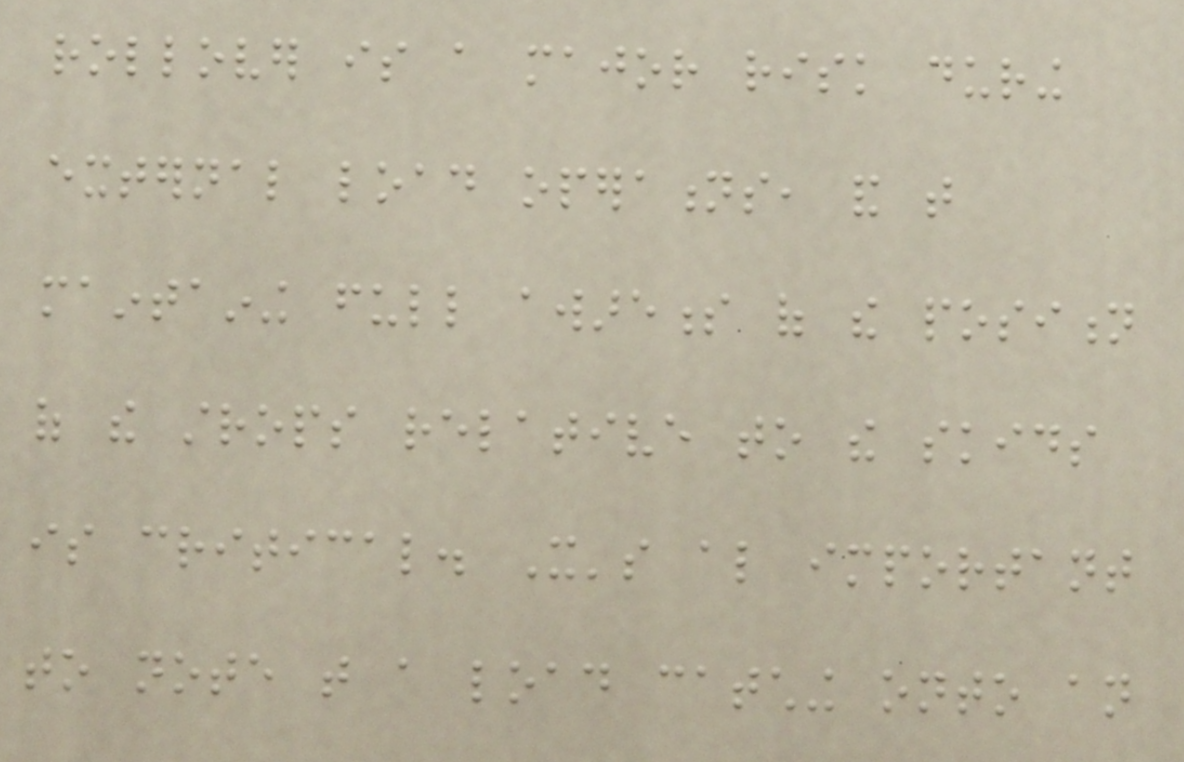rollover is a major risk during
external load operations, and that
maintaining full awareness of the position
of the strops relative to the skids
is critical. It's also important
to note that a load catching onto an
